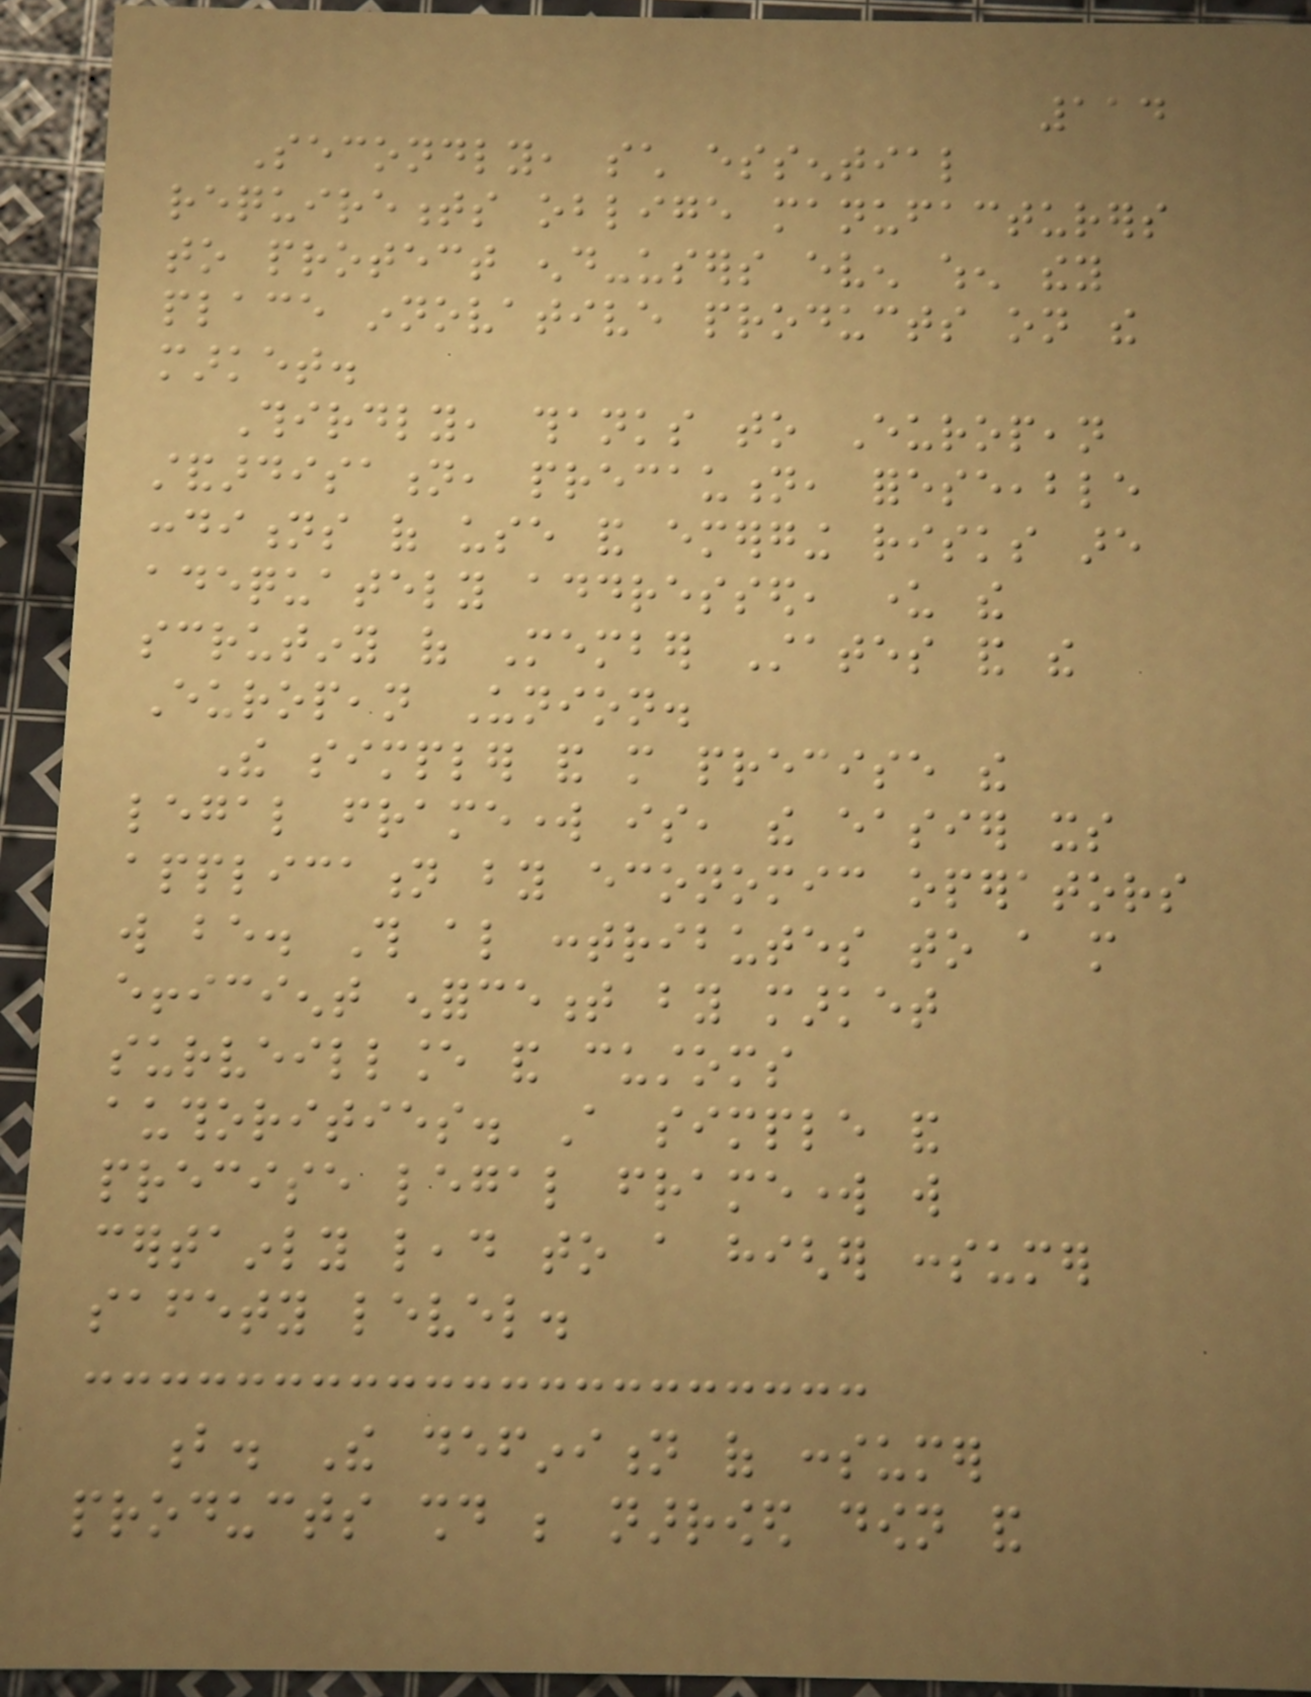114
Secondly, such essential
requirements oblige manufacturers
to protect end-users even when they
place innovative products on the
market.
Thirdly, thanks to European
standardisation, precaution, foreseeable
conditions of use and emerging risks are
adequately addressed, under the
scrutiny of Member States and the
European Union.
The simpler and more precise the
legal framework is, the easier its
application by economic operators
will be. This also contributes to a more
efficient enforcement by market
surveillance and customs
authorities. A simple and
precise legal framework will
certainly lead to a higher consumer
safety level.
b. The definition of consumer
products should be narrowed down and
